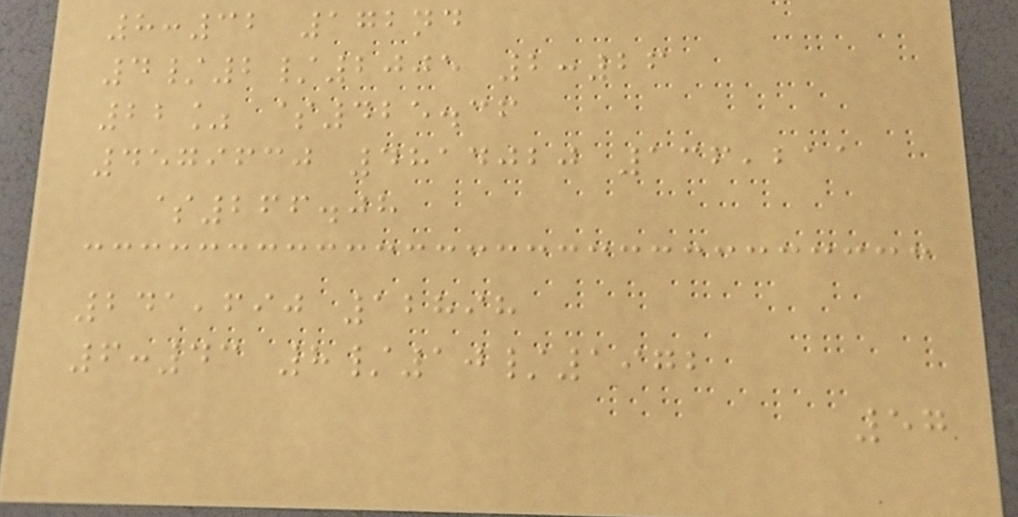8:32 172nd
4/2/2005 2:26
22% $425.36
4579630 4814020 136,211
$266.08
241,690 12898
6:43 8/10/1972
57
